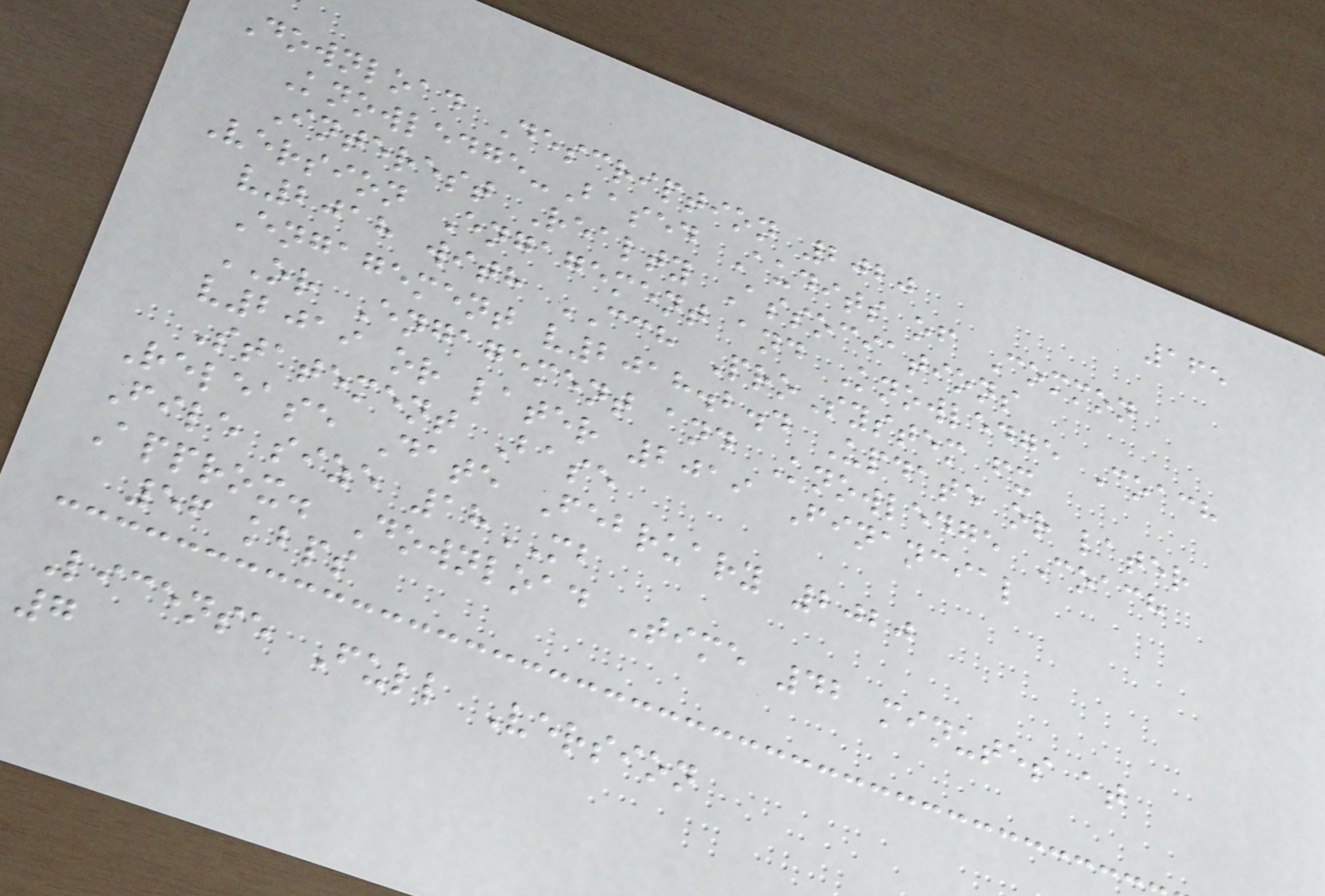165
Download Description 2020
Knowledge-Based Audits of Common
Interest Realty Associations
Version Engagement and Knowledge Coach
v2018 with CCH ProSystem fx
Engagement v2018.2.4 Update or later
OR Engagement and Knowledge Coach
v2019 or later 2019 Financial
Statement Base
Release Date February 2020
File size 18MB
Approx. Download Time 42 minutes at
56 kbps
License Full Version
7
